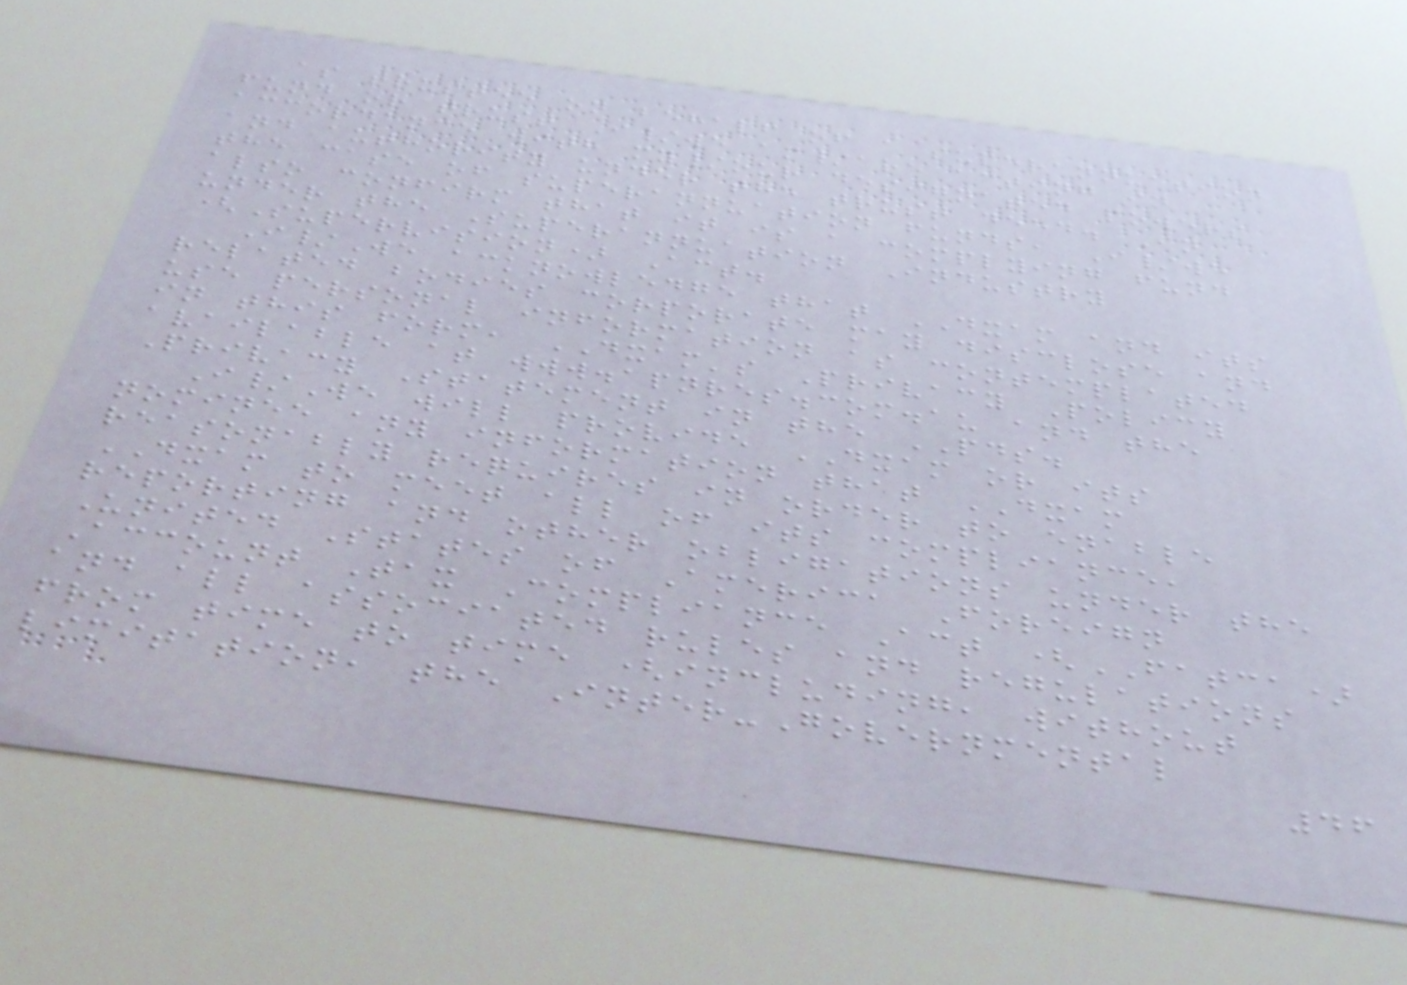as trustee on behalf of a superannuation
fund or trust I/we am/are acting in
accordance with my/our designated powers
and authority under the trust deed. In
the case of superannuation funds, I/we
also confirm that it is a complying fund
under the Superannuation Industry
(Supervision) Act.
I/We acknowledge that DXAM and its
related bodies corporate may disclose and
use personal information as contemplated
in this form, DXAM's Privacy Policy
available at www.apnres.com.au and the
Privacy Statement in the PDS.
I/We will provide DXAM or its
nominee any information that DXAM
reasonably requires in order to enable
DXAM to meet all of its compliance,
reporting and other obligations under the
United States of America Foreign
Account Tax Compliance Act (FATCA)
and all associated rules and regulations
from time to time (including, without
limitation, the Inter-Governmental
46
